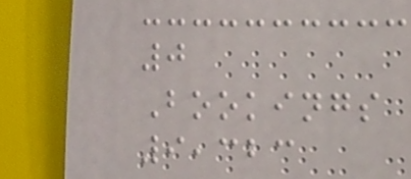0
Bookings
9,323
